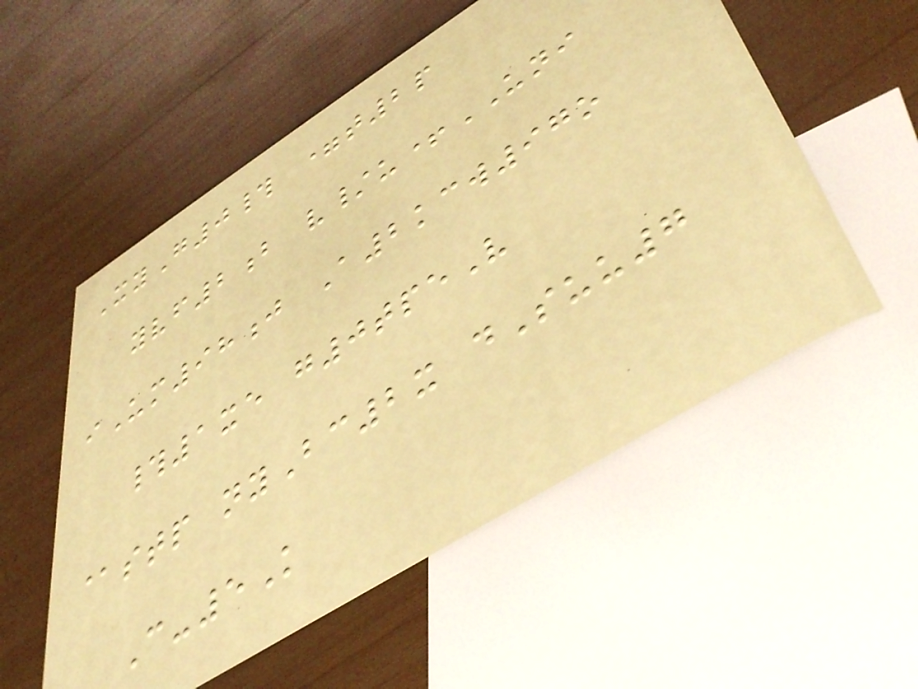XyG0# =t2p
yvf2b v/u+UNI
iUm98j A2kcw97o
#1xe g0tpeV
@stp nyBc2x dSuu7
C-5K
